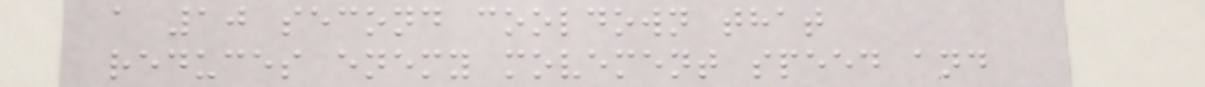a 10 second cooldown that
reduces enemy movement speed and
